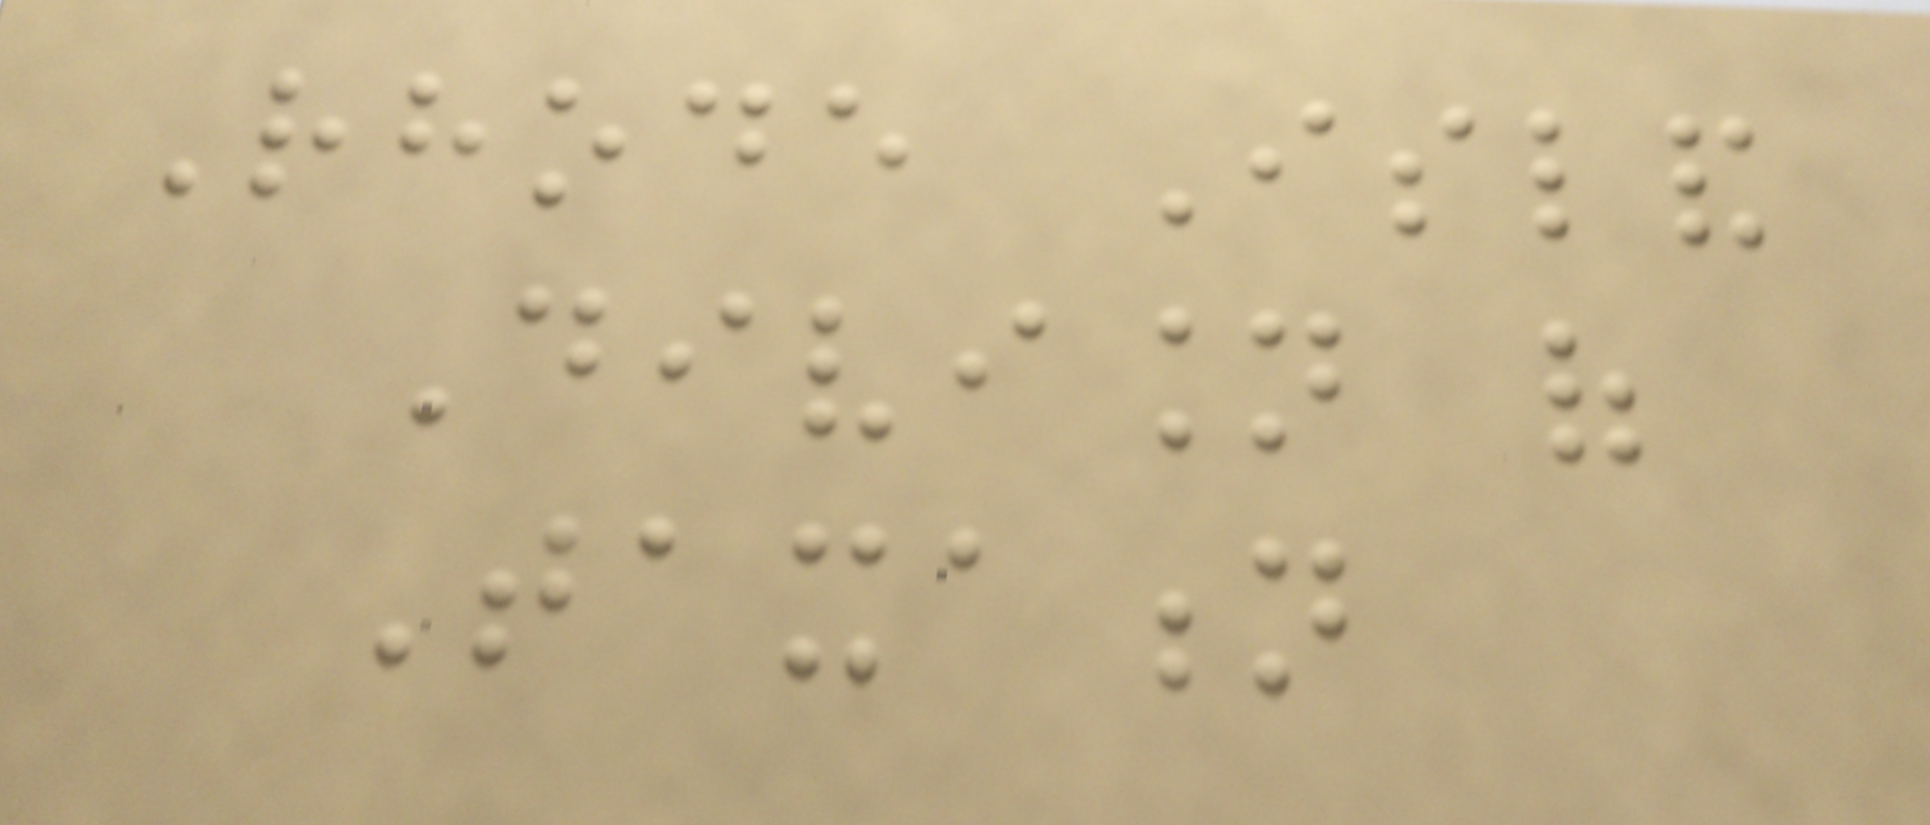Rhode Island
Division of
Taxation
